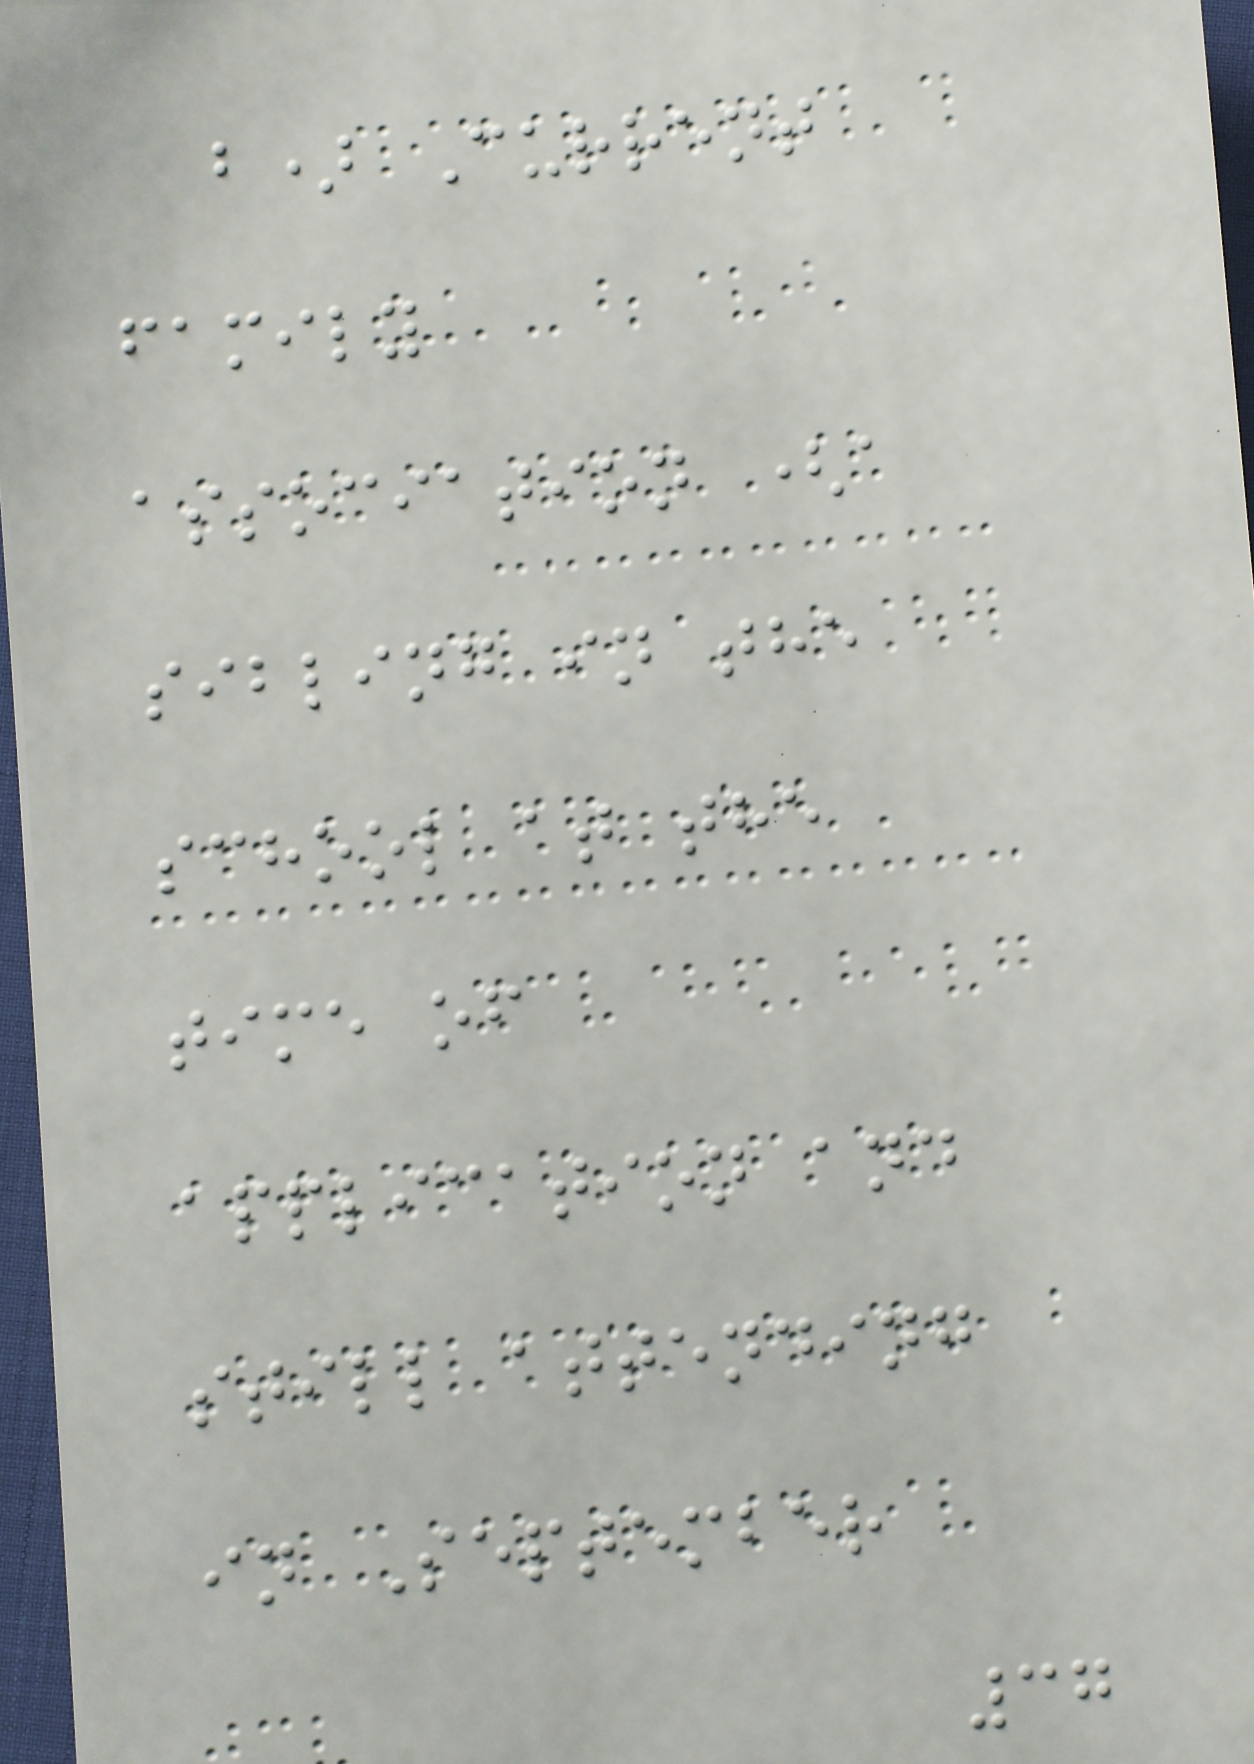b) Current
family
association (a
sibling in the
school at the
time of
application and
still attending
in September
37
